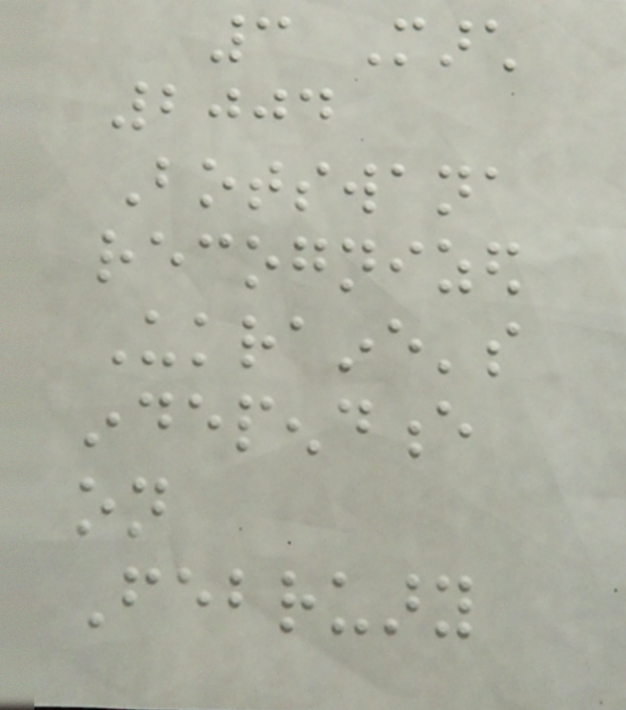3 March
2004
Botswana
recognized
Ukraine's
independence
on
February
